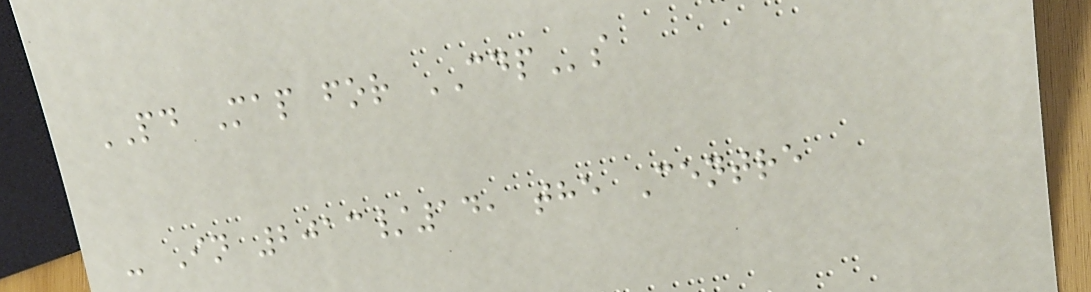PD Map for CDPs
- In 2013/14, the Centre
